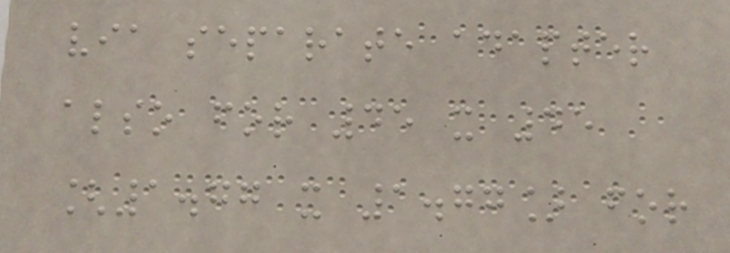via separate adapter
also for 45 x 45
[1.77 x 1.77] for
